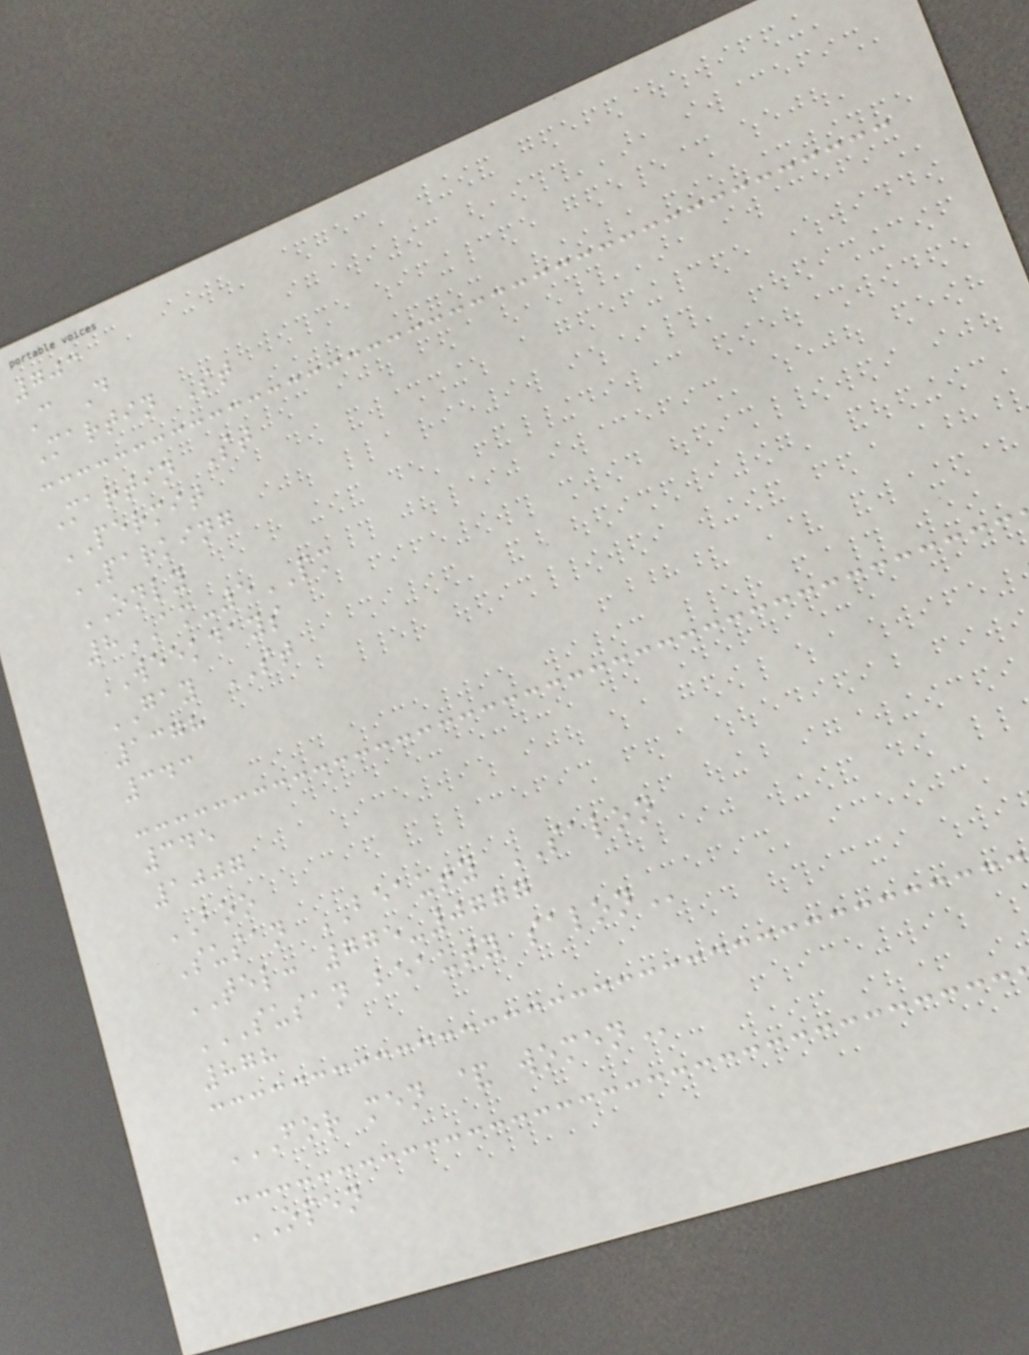703
C D
Martin St
Martin St
PERMIT
PARKING
ONLY
8AM-5PM
WEEKDAYS
GAY ST
1378
343
345
1007
BOO
Susan BEAUTY SALON
TEL: 775-0777
SUSAN BEAUTY SALON
878
FOR MEN & WOMEN
OPEN
